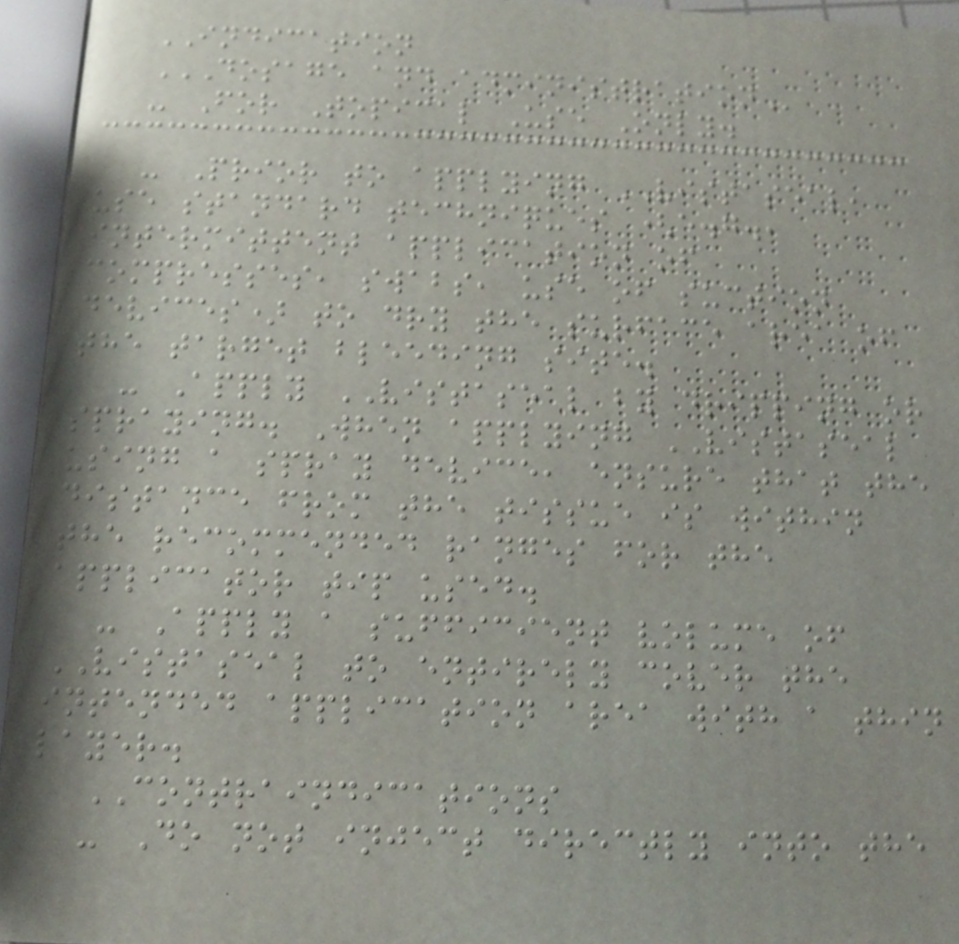INDICATION
DOSAGE AND ADMINISTRATION
- For Topical Use Only.
- Prior to applying VISTASEAL,
use standard techniques (e.g.,
intermittent application of
compresses, swabs, use of suction
devices) to dry the surface area of
the target bleeding site.
- Apply VISTASEAL by dripping or
spraying. When applying VISTASEAL
using a spray device, ensure that the
distance from the tissue is within
the recommended ranges for the
applicator tip used.
- Apply a sufficient volume of
VISTASEAL to entirely cover the
intended application area with a thin
layer.
CONTRAINDICATIONS
- Do not inject directly into the
